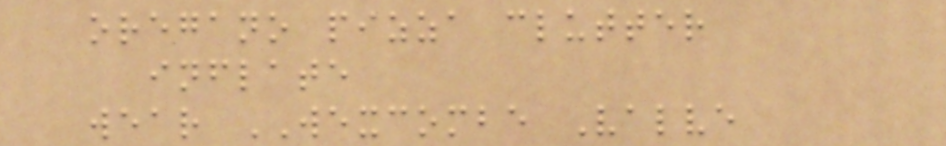oregano pizza clutter
inflate
wear WEXCOMBE Valve
